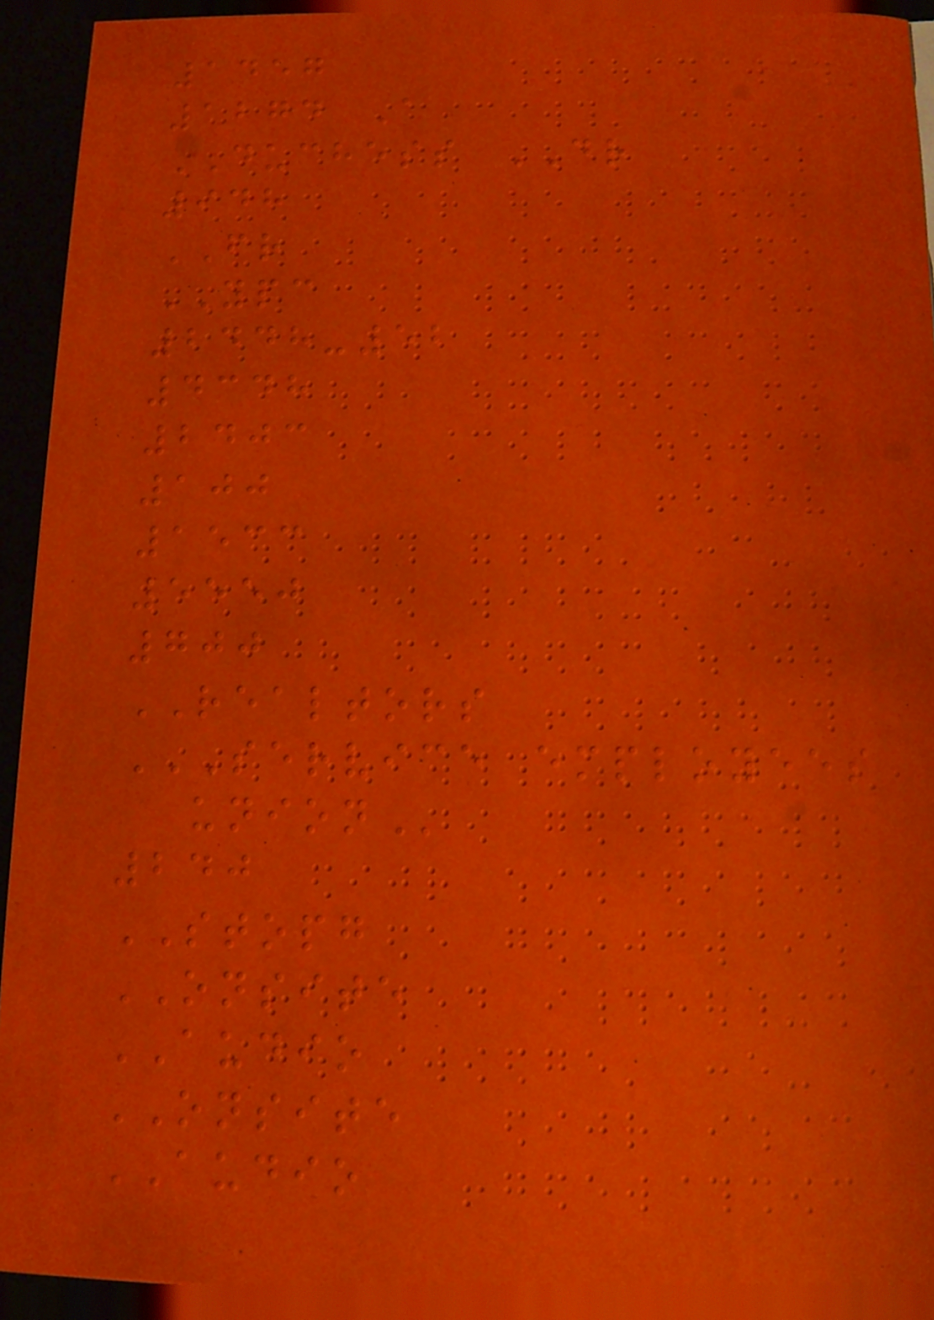1457
1274 A
DUCHESS DR
948
FR
YPC
2448-52
4348
2403
100
1533
5550
700
REALTORS
SERVICE EMPLOYEES
UNION
240
STOPG
ONSITE
AUDIO
ONSITE
AUDIO
